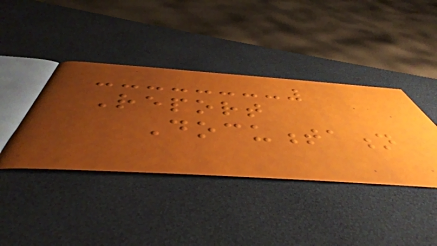Report
Documentation
